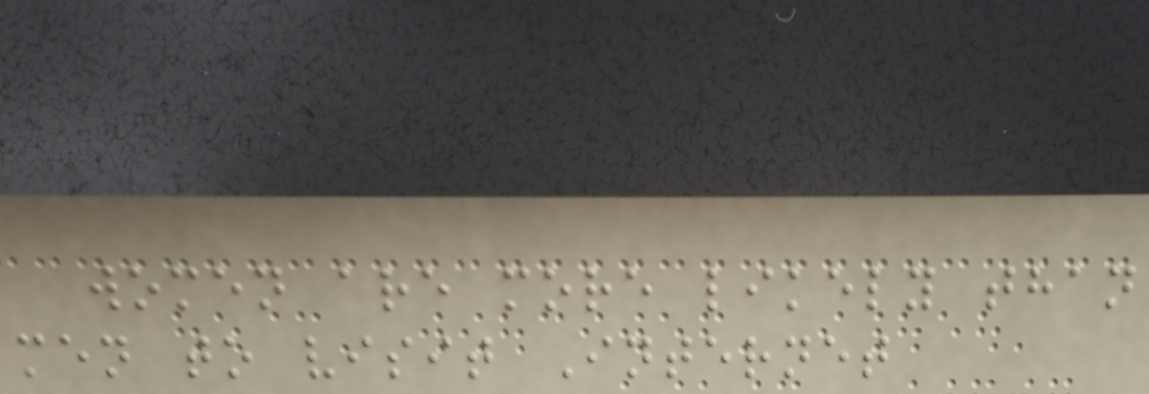women are more likely than
men to visit Internet
